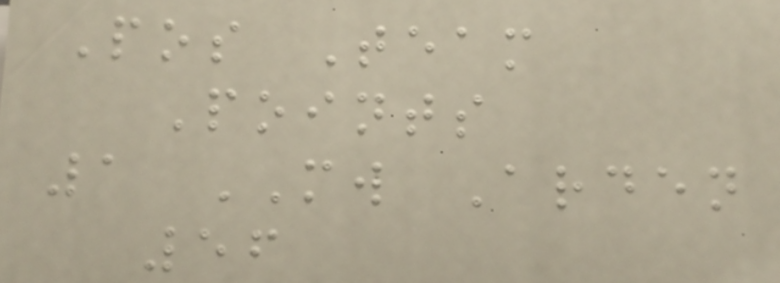Pos Team
Points
1 MW Arden
56
